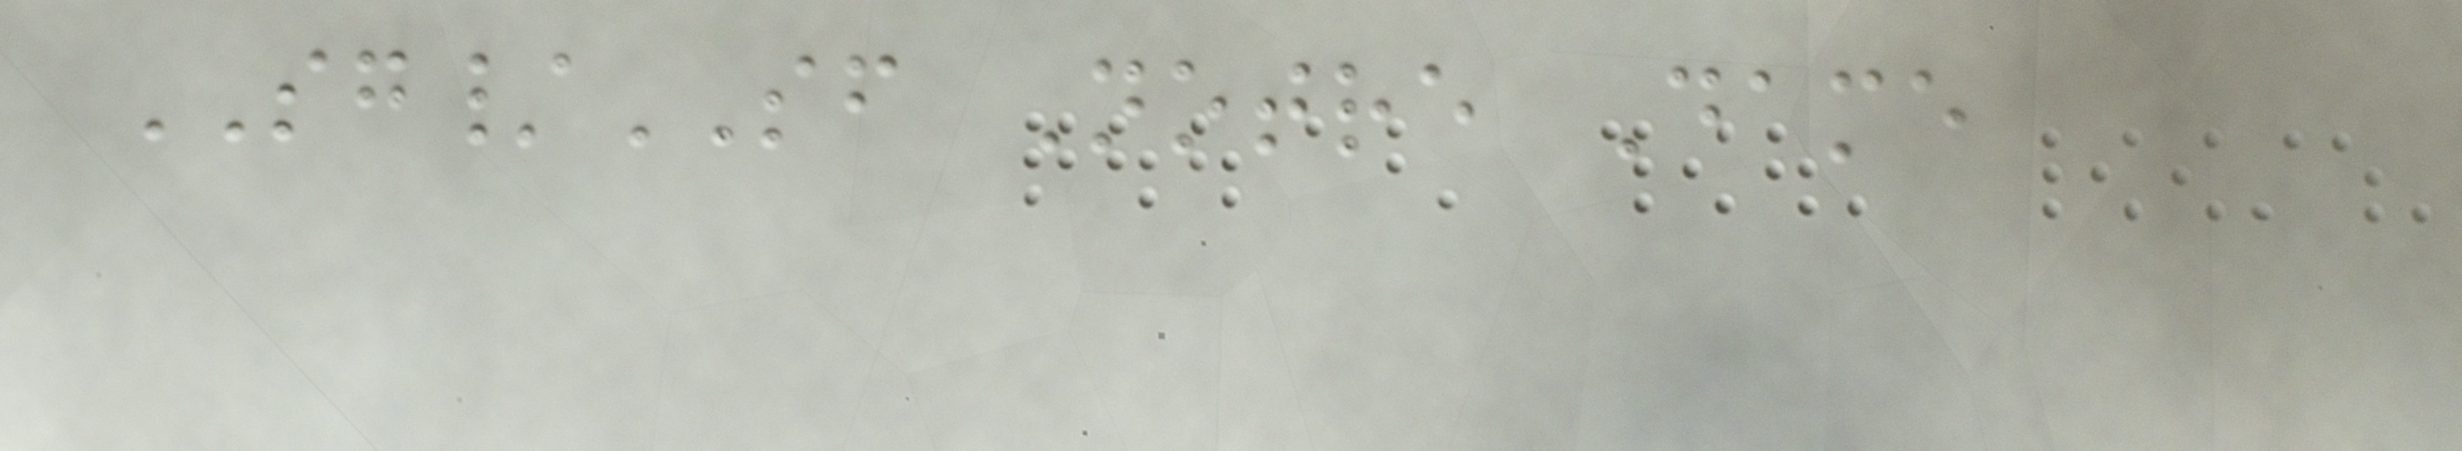SG/SF Notre Dame
